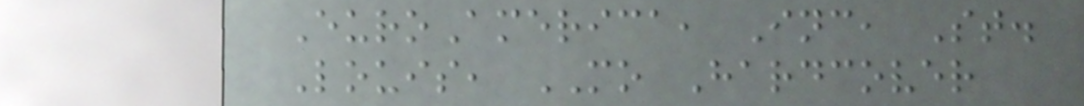EuroAmerica, Inc, St.
Louis, MO Hardcover
